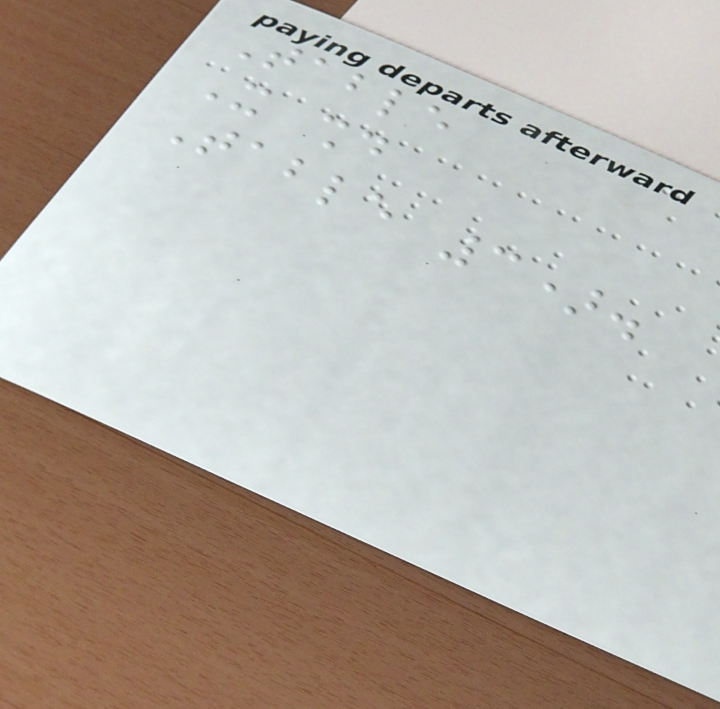Table
It should
Table 3).
